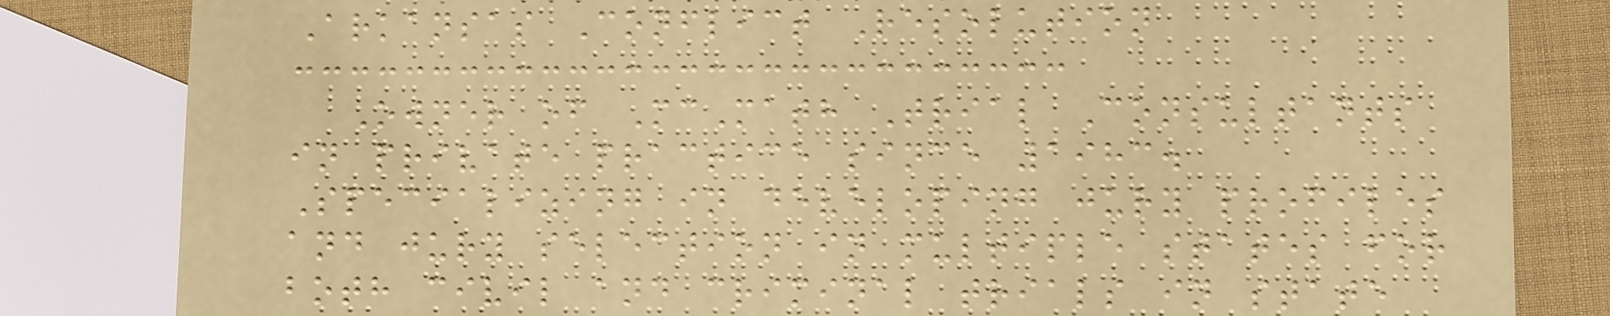Arkansas Conflict Resolution
Owner of McMath Trial Consultants
in private practice since 1983.
Specializing in developing jury profiles
and jury selection in multiple states for
both civil and criminal trials in state
